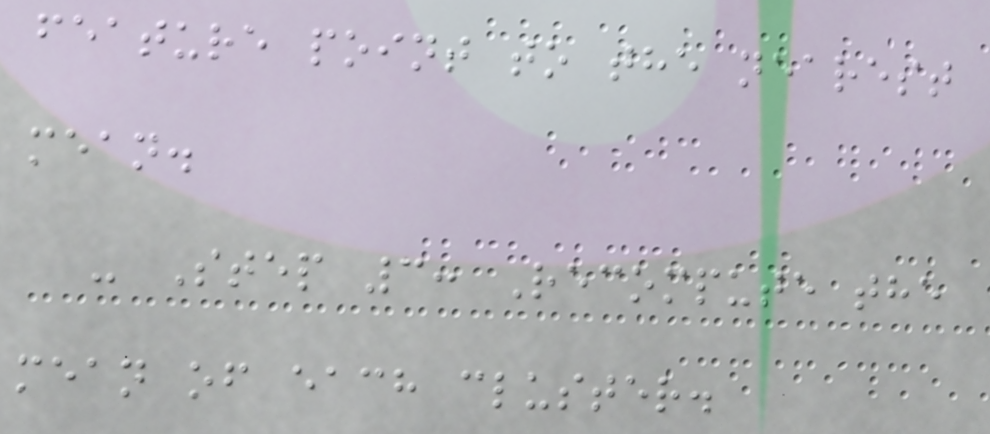feature point to the nearest
mean.
- Step 3: Recompute the
mean of each cluster.
